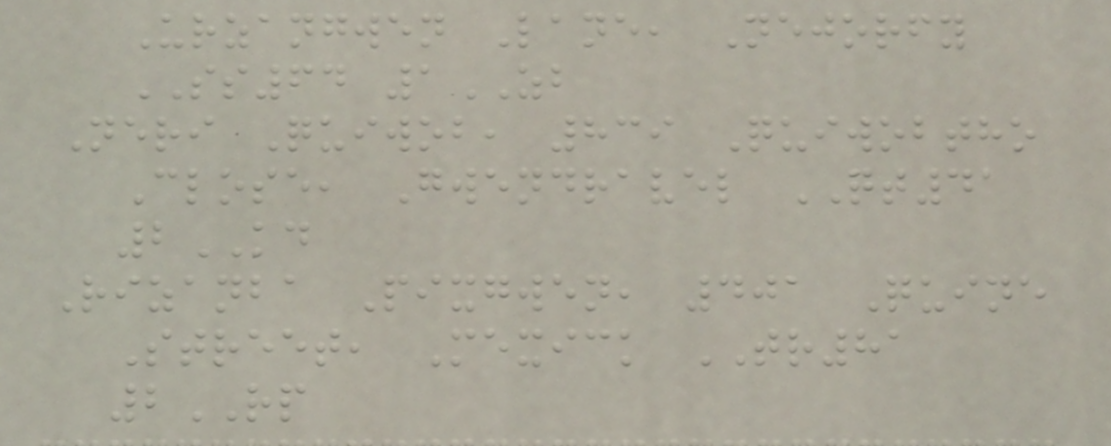Urzangwen Lane, Nejorfy
SS64 1ZB
Neri Quiwob, 839 Quiwobtho
Close, Gwendravel QT41
2KD
Rizanba Pixgwen, 401 Quine
Street, Mexick TR81
2RP
